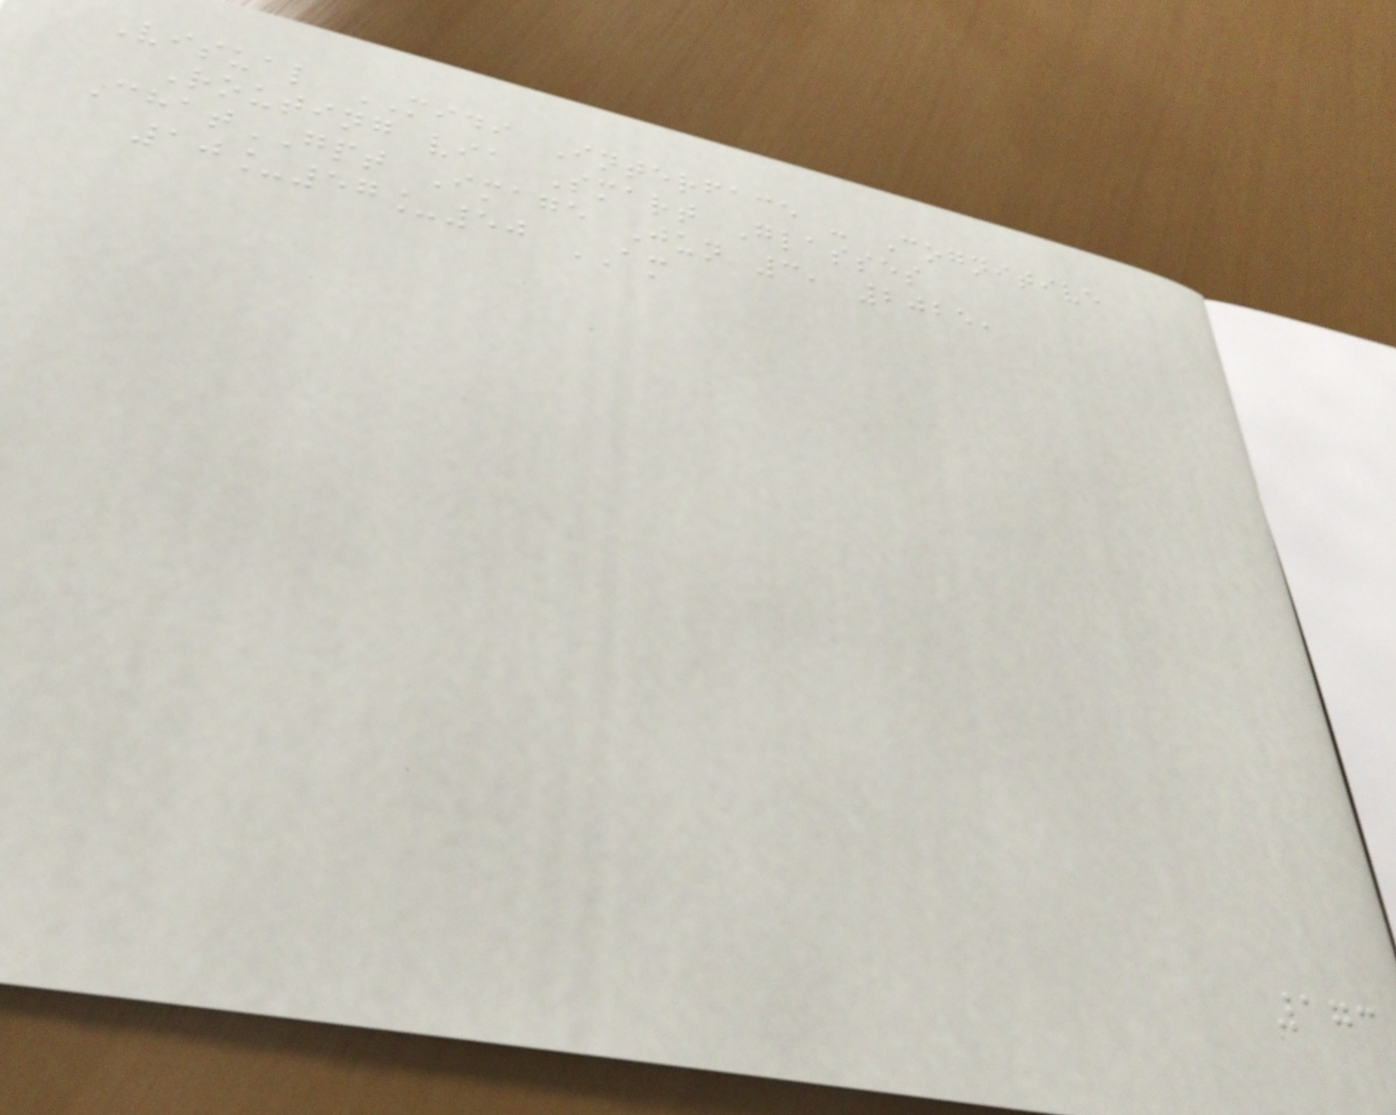Visual MIDI Interface - Cognitive
Routing via Smart Glasses
ChatGPT Image Jun 3, 2025,
10_57_50 AM
173
